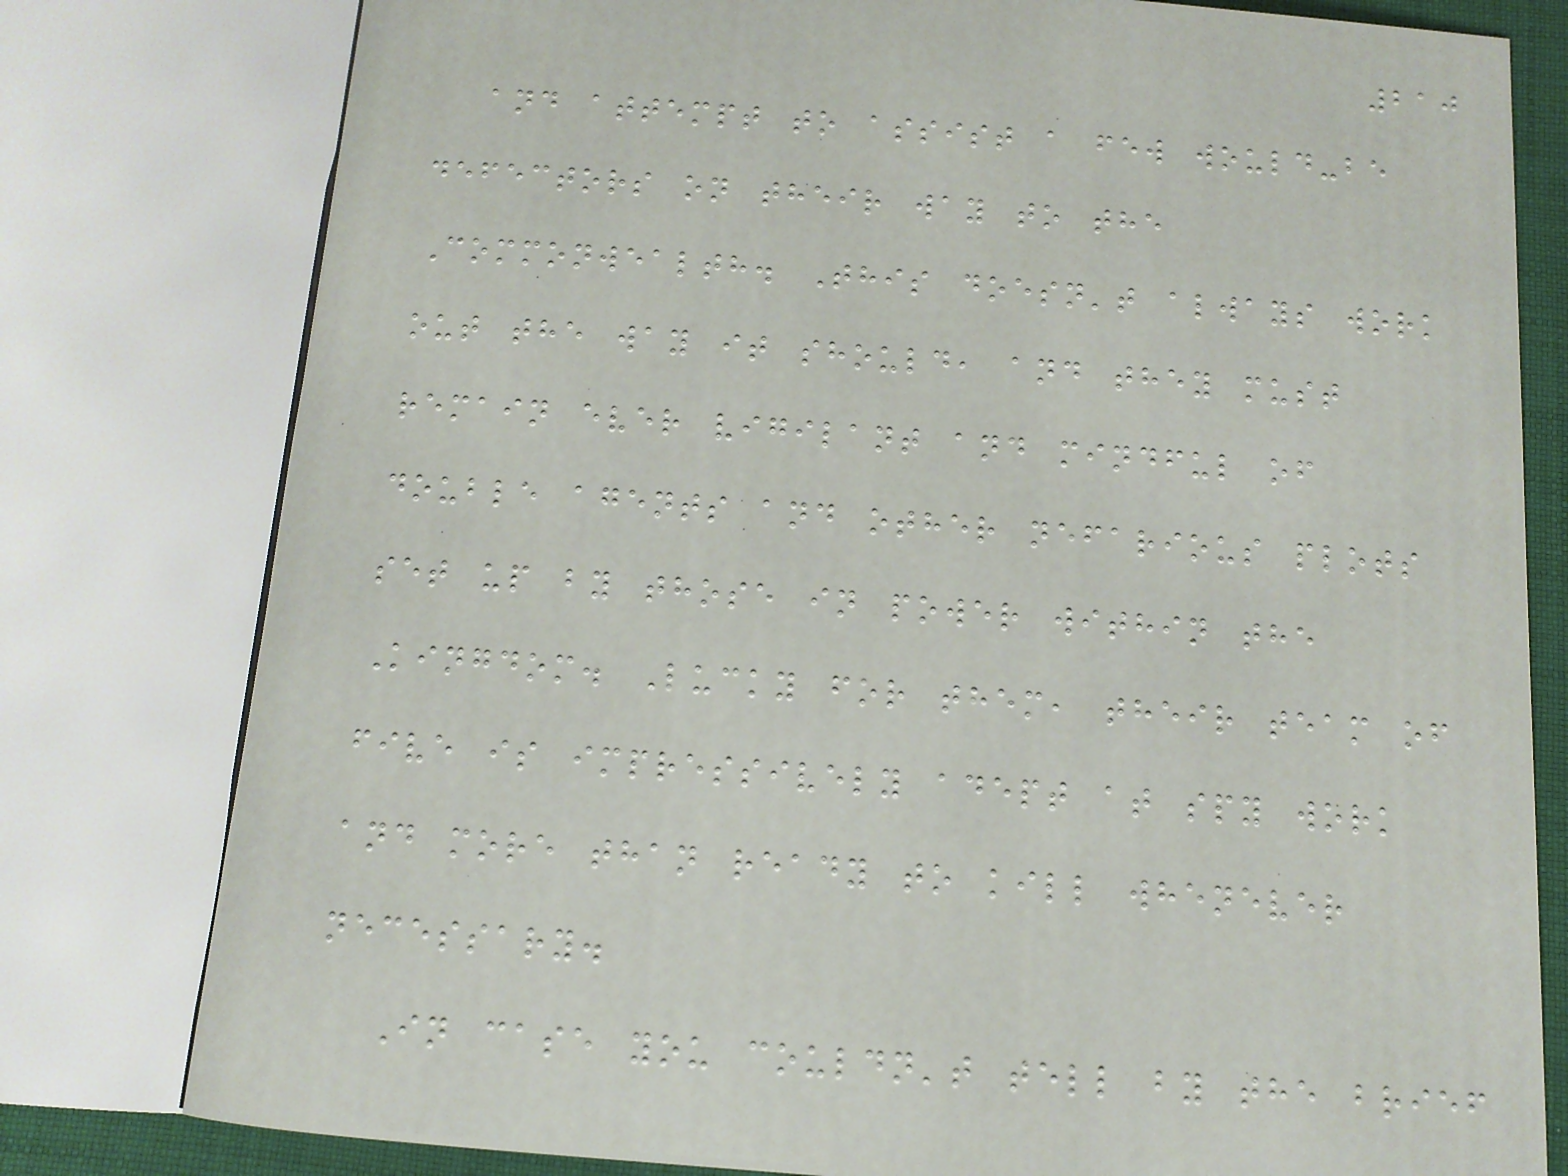210
and attempt to assist a few would-be
defectors on their way to the
Commonwealth. This doesn't always work
out the way it should, and they must
remain ever vigilant and mindful of
double agents and other nefarious plots
set up by those in power within the
Kingdom. Lucky for them, their team of
five is impressively adept at spy work
and more than ready to kill whenever
necessary.
In case you couldn't tell by the brief
